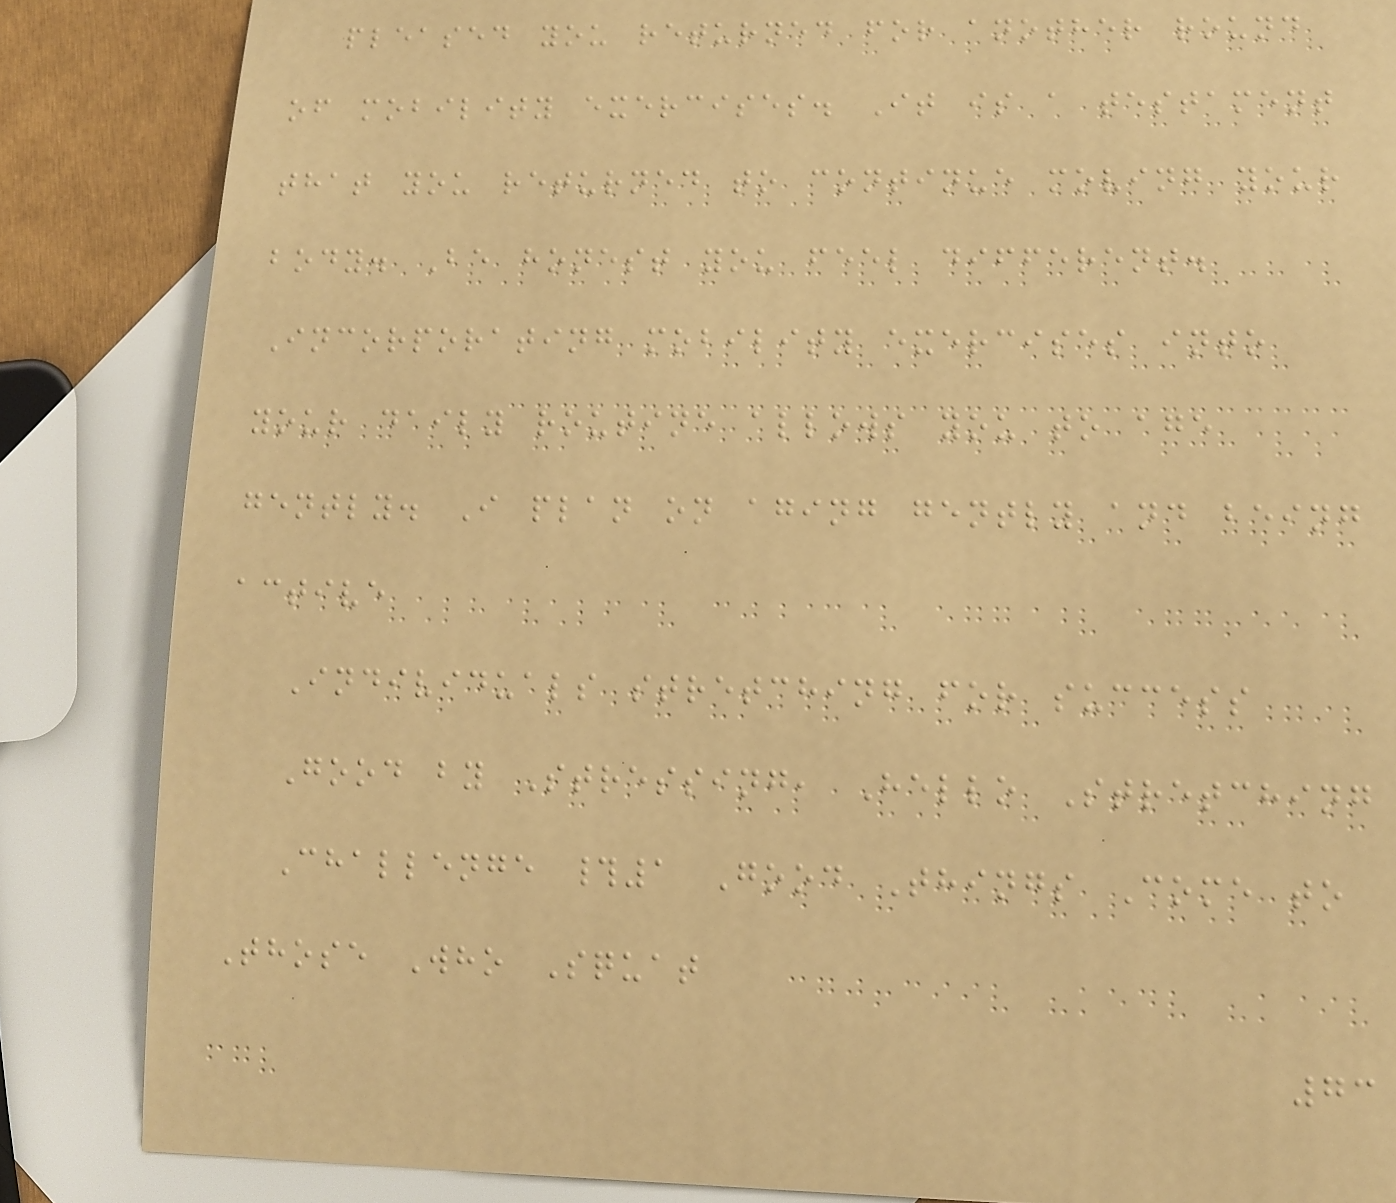pleased you returned for another round
of mobility exercises. It is a testament
that you returned to continue moving your
body. Be honest you feel different.
Incorporating mobility exercises into
your daily routine allows you to age
gently. I plan on aging gently and being
active
Individuals stretching for success
Good by Stressing, Hello Stretching
Challenge #1 Good Things Come to
Those Who Squat
73
